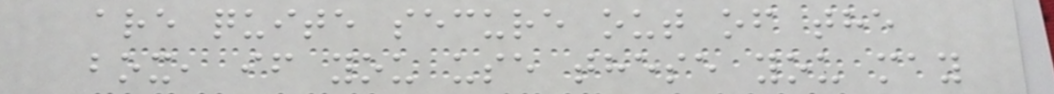are quite secure out of the
box, if you use these you may
